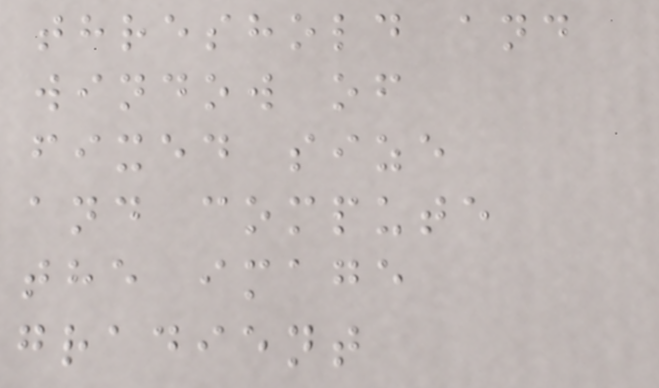threshold and
window of
fixed size
and compute
the image
gradient
